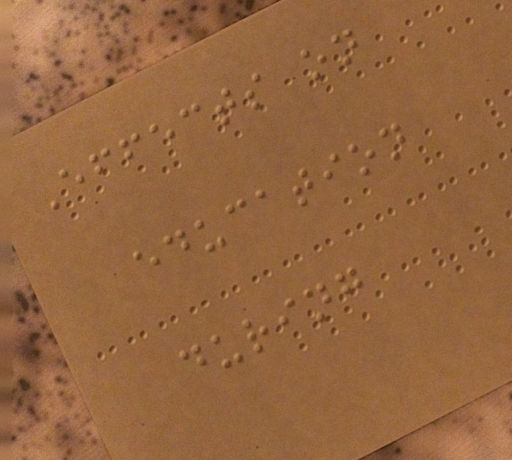Effects on
education
during
